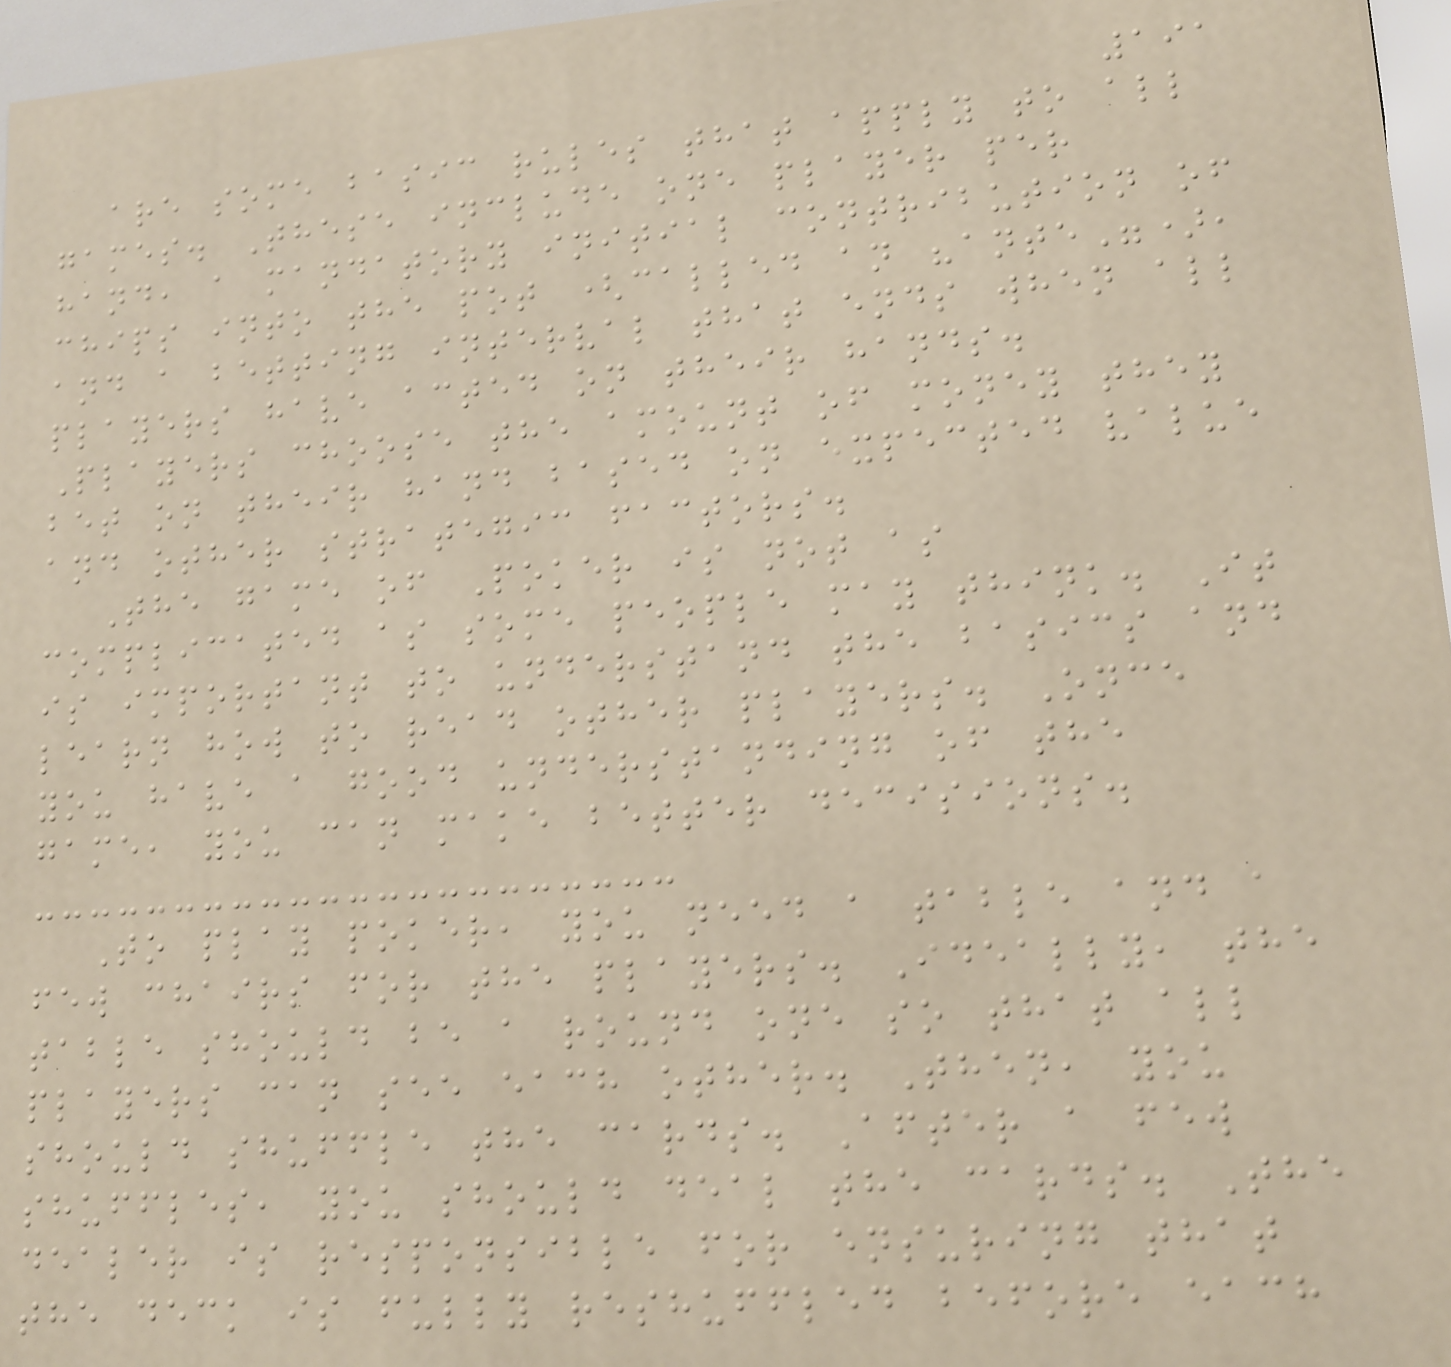191
are some basic rules that apply to all
games. These include one player per
hand, a mandatory initial contribution of
chips into the pot (called an "ante"),
and a betting interval that ends when all
players have acted on their hands.
Players choose the amount of money they
bet on their hand based on expected value
and other strategic factors.
The game of Poker is not as
complicated as some people may think. It
is important to understand the basics and
learn how to read other players. Once
you have a good understanding of the
game, you can make better decisions.
To play poker, you need a table and a
few chairs for the players. Ideally, the
table should be a round one so that all
players can see each other. Then, you
should shuffle the cards. After a few
shuffles, you should deal the cards. The
dealer is responsible for ensuring that
the deck is fully reshuffled before each
